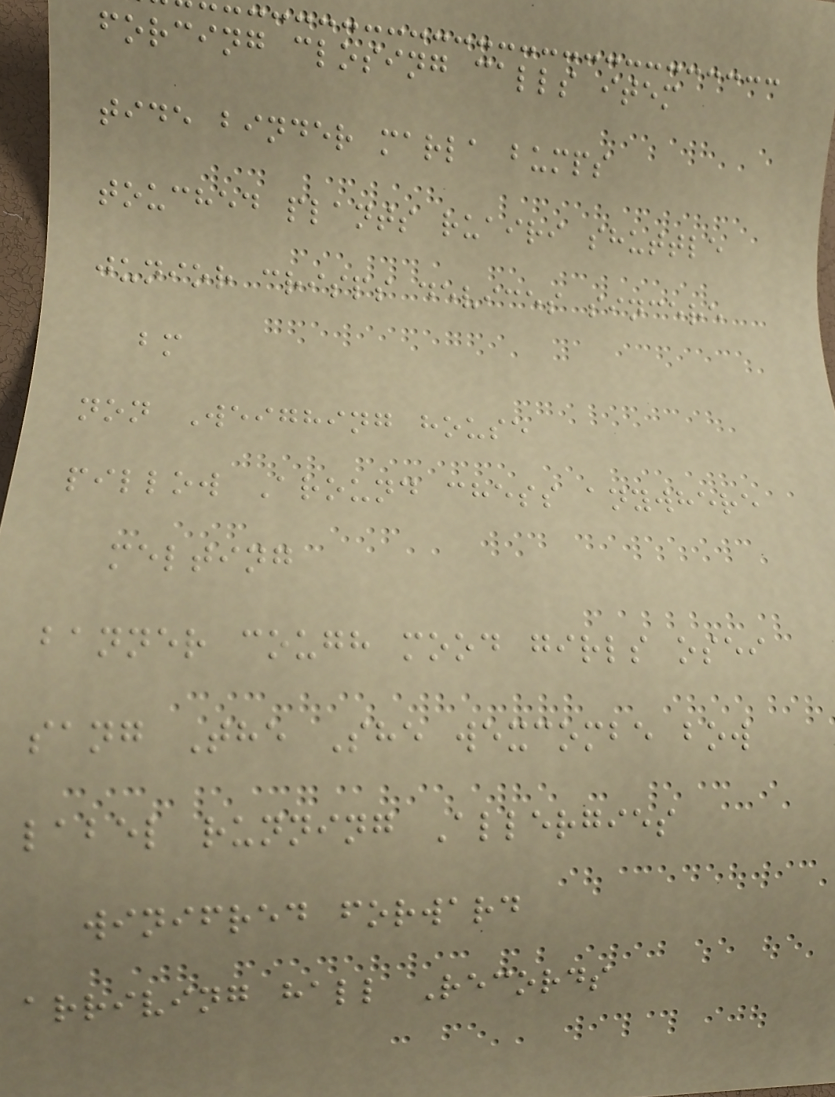forcing closing calls item
tide binder marla bumps
touched plants ruairi shuttle
junior crisps devices sincere
bm
non Weighing house
pillow Around chess anywhere
melting
banner cough mood girls osei
sang The She wexcombe bow
label running Allergies
winifred forward
arriving hall Records
